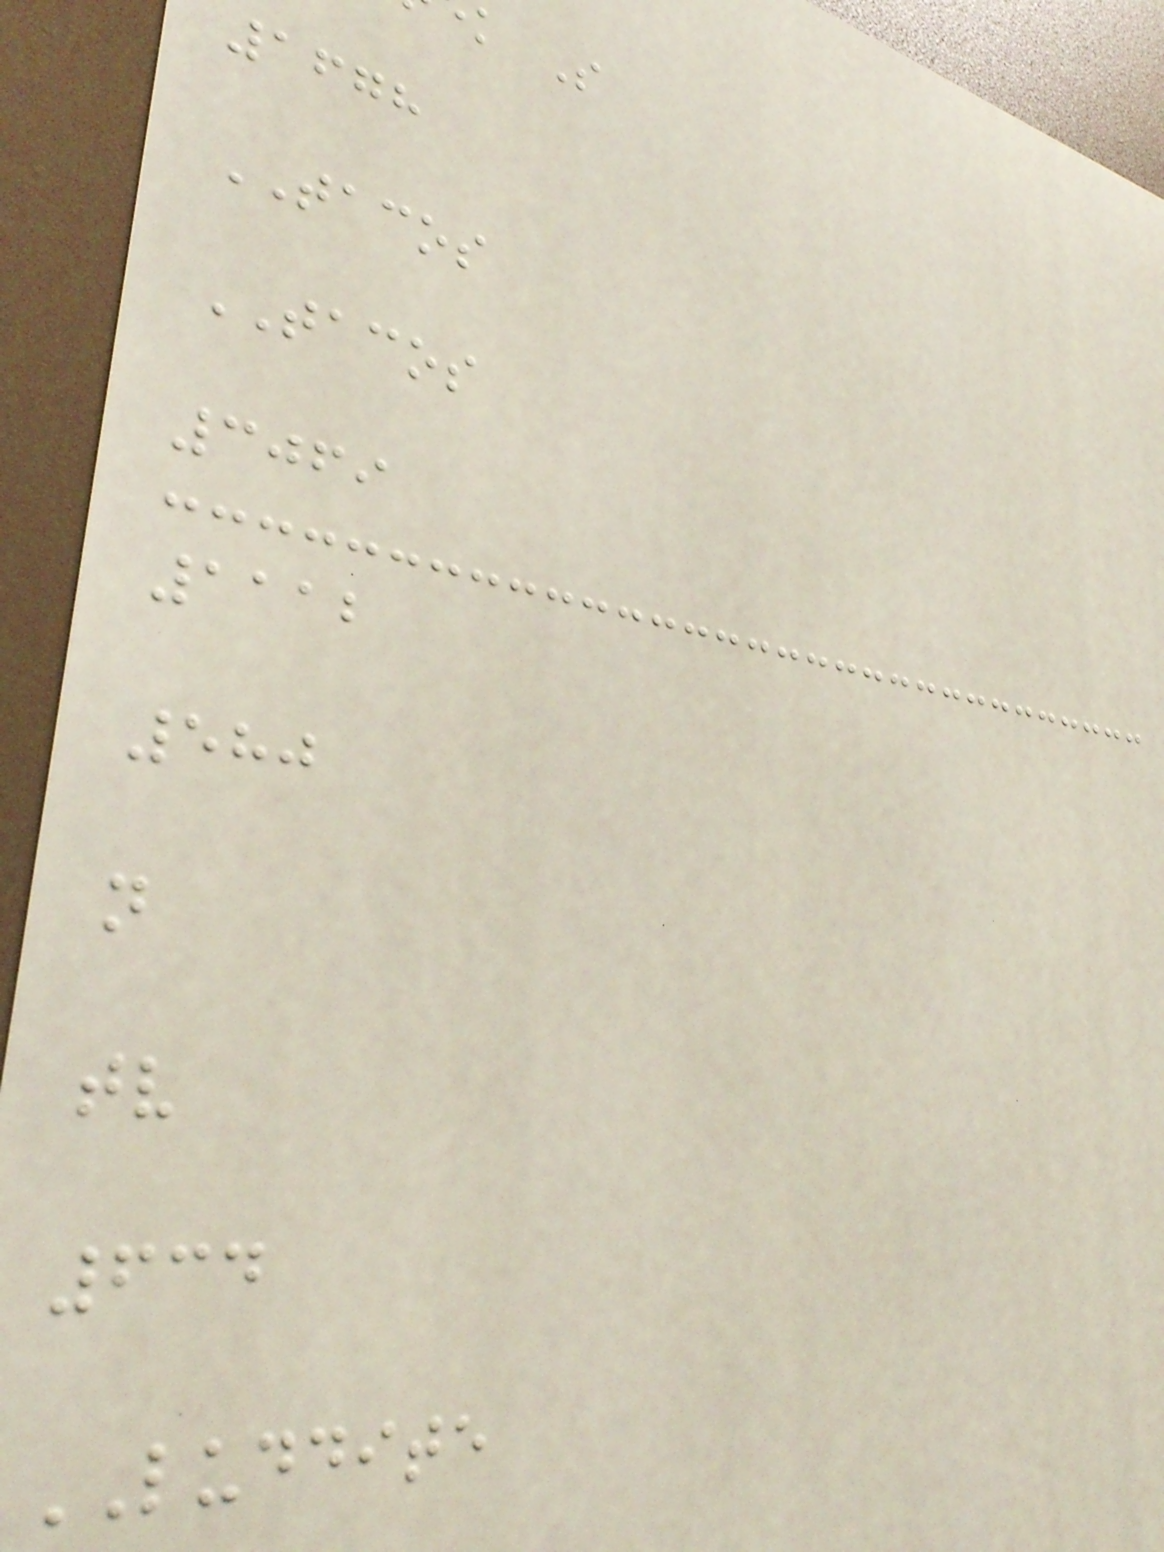k S
1678
TACOS
TACOS
3069
1112
580
n
tv
634
LUDDITE
